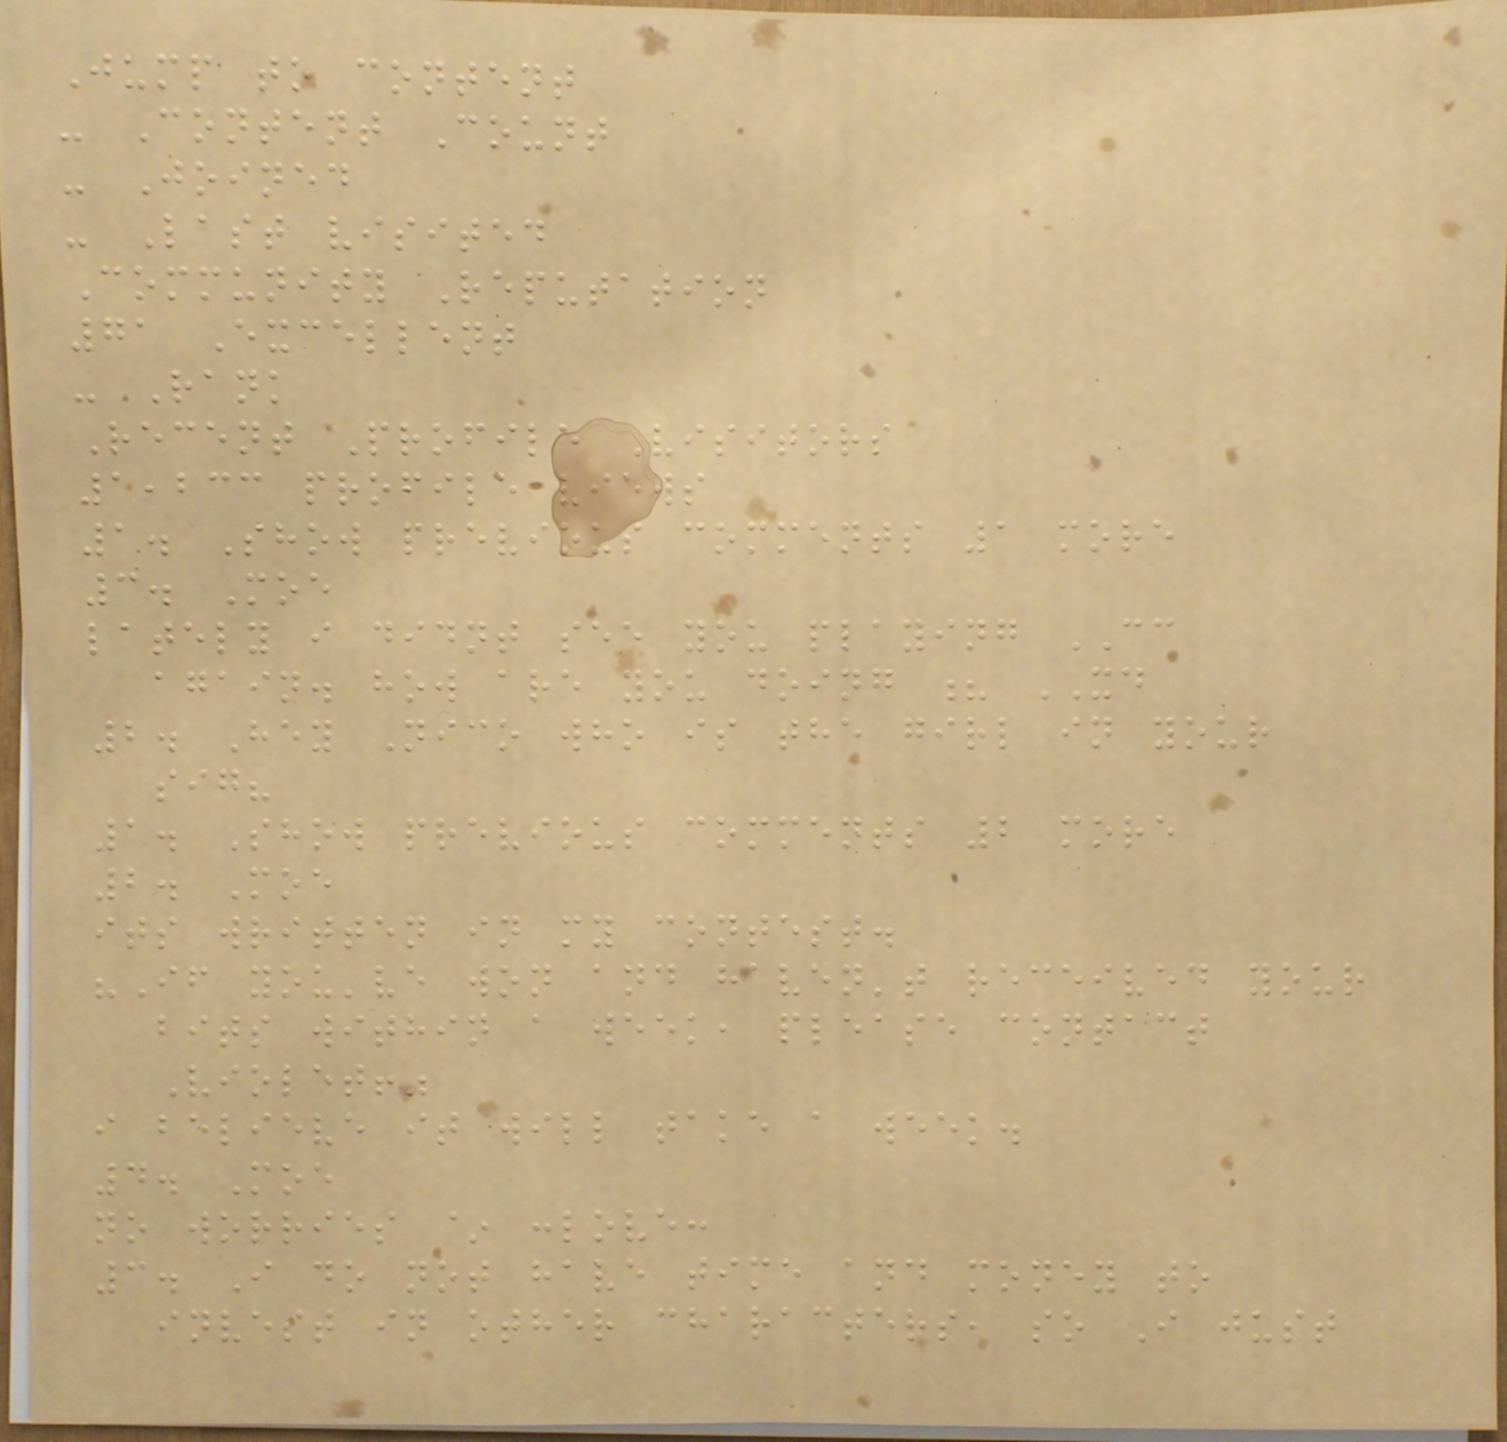Jump to content
- Content Count
- Joined
- Last visited
Community Reputation
71 Excellent
- Rank
Recent Profile Visitors
1,233 profile views
1. Show previous comments 1 more
3. Moe
lately i didnt see you playing CC
again. how are you doing ? XD
2. Hey Nico who is the girl in your
sig?
1. Show previous comments 2 more
2. Moe
its written in my contest.
"If you've won and haven't received your
bits within a week, please contact
Violet!"
i believe it will take a week.
4. Moe
no worries ~ :love:
3. I do not have time and money to
invest in other characters, so I just
